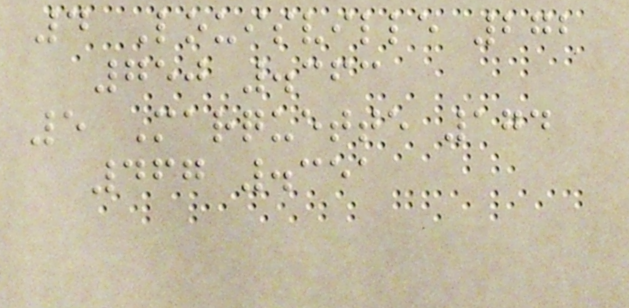4 Louisville 272
750 .363
5 Marquette 174
467 .351
